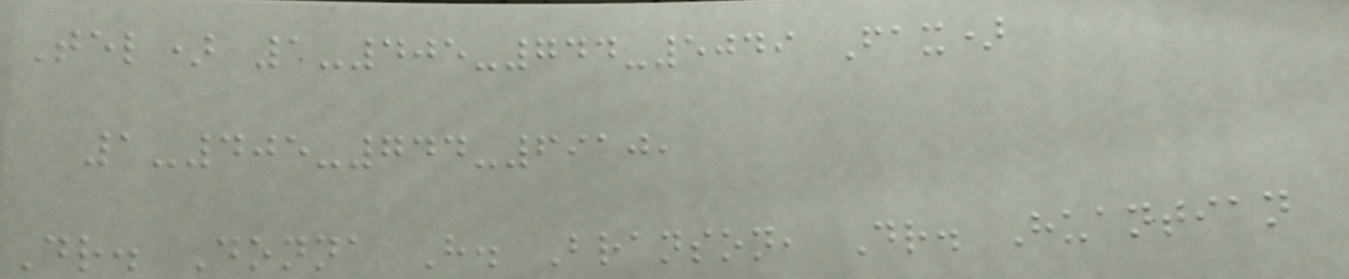Tel) 1-405-744-5049 Fax)
1-405-744-6910,
Dr. Donna H. Branson, Dr. Huantian
